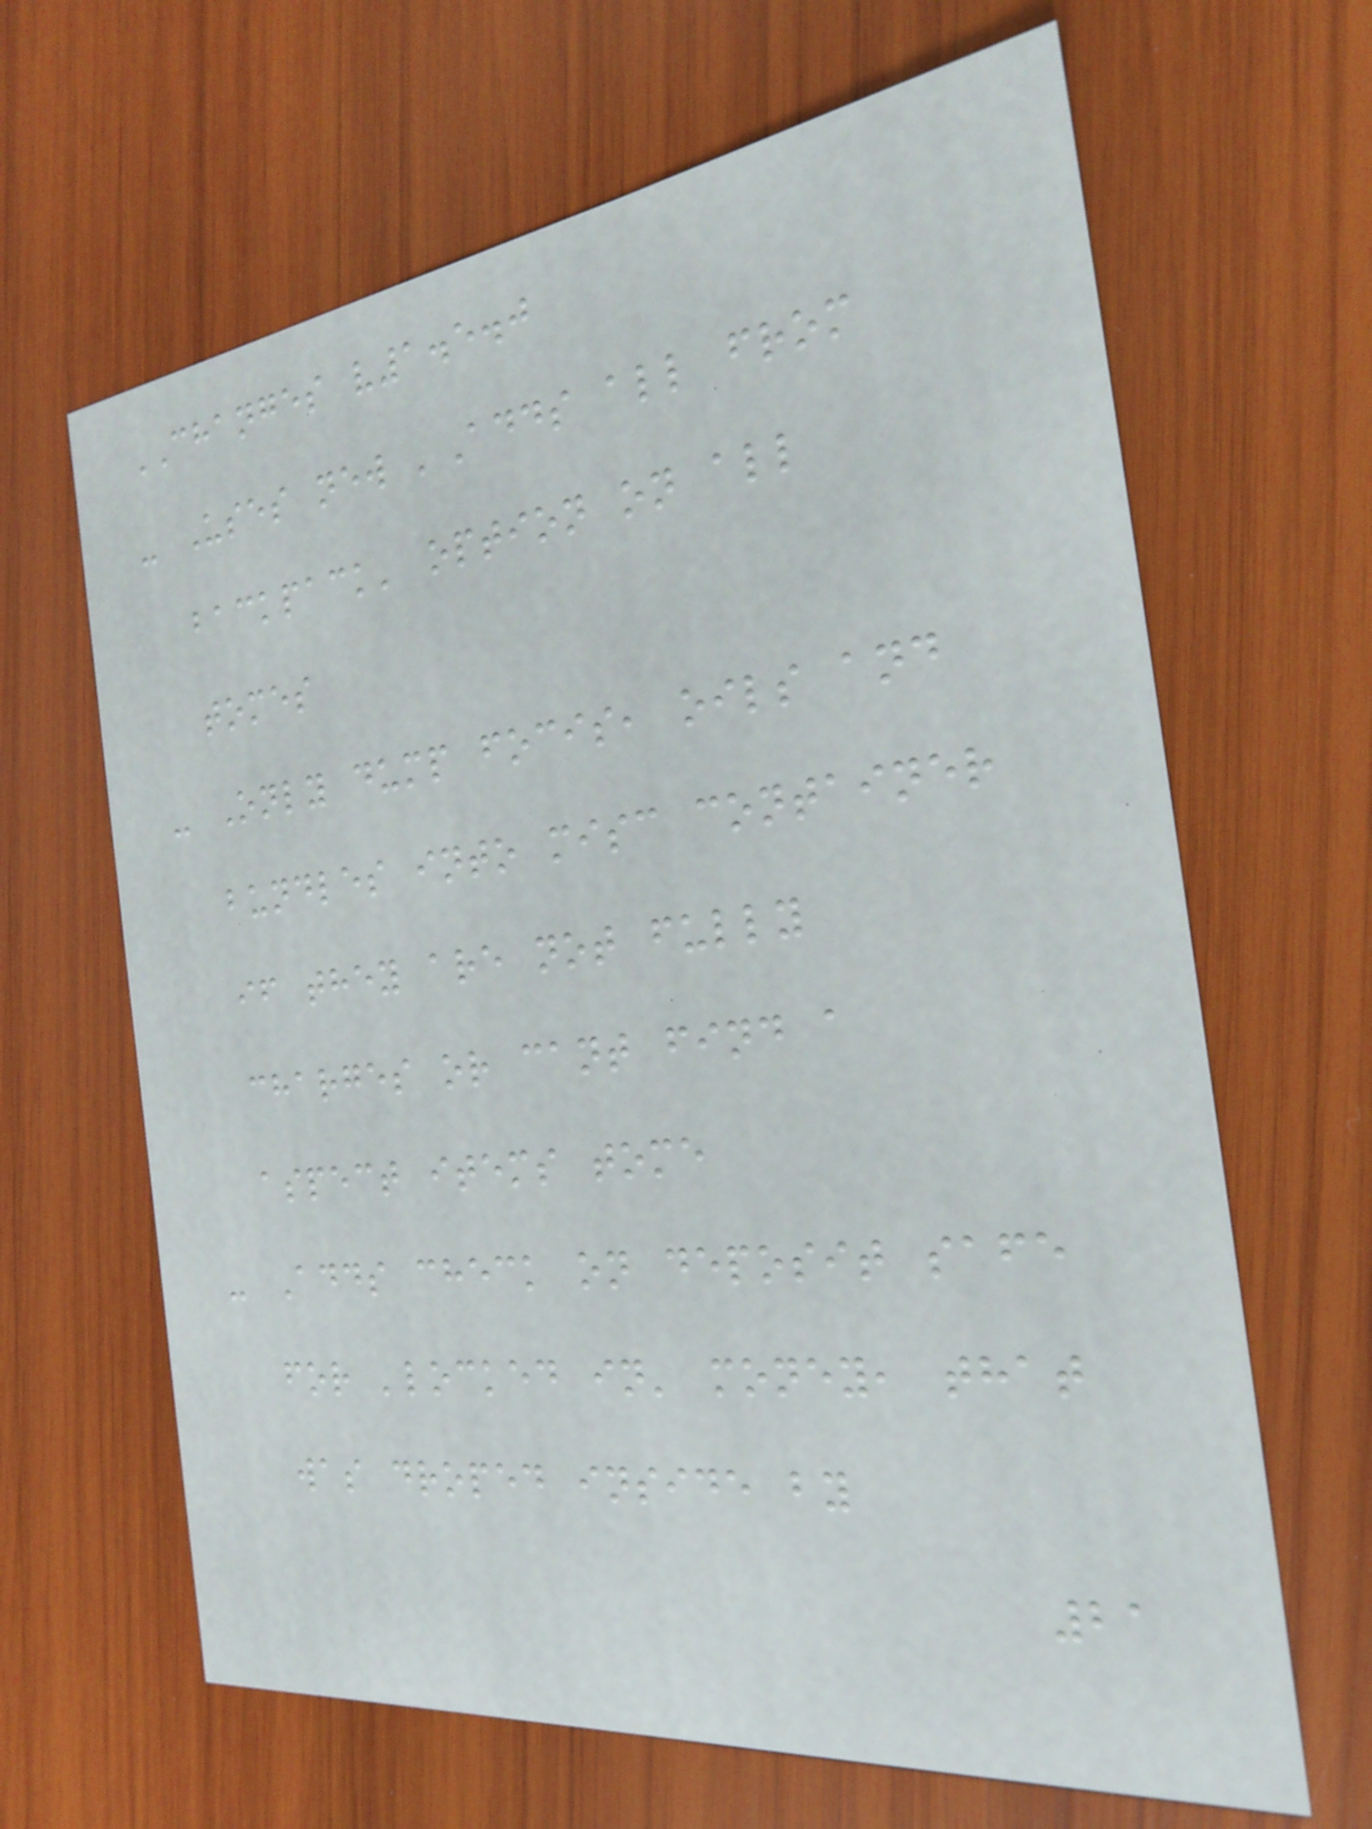CHANGES v1.5.0
- Uses new 'Adds all from
backpack' option on all
tomes
- Only dump focis, oils and
bundles into misc container
if they are not fully
charges or cant find a
aspect items tome
- Adds check on deposit safe
for 'locked in' money, that
was droped inside by
21
